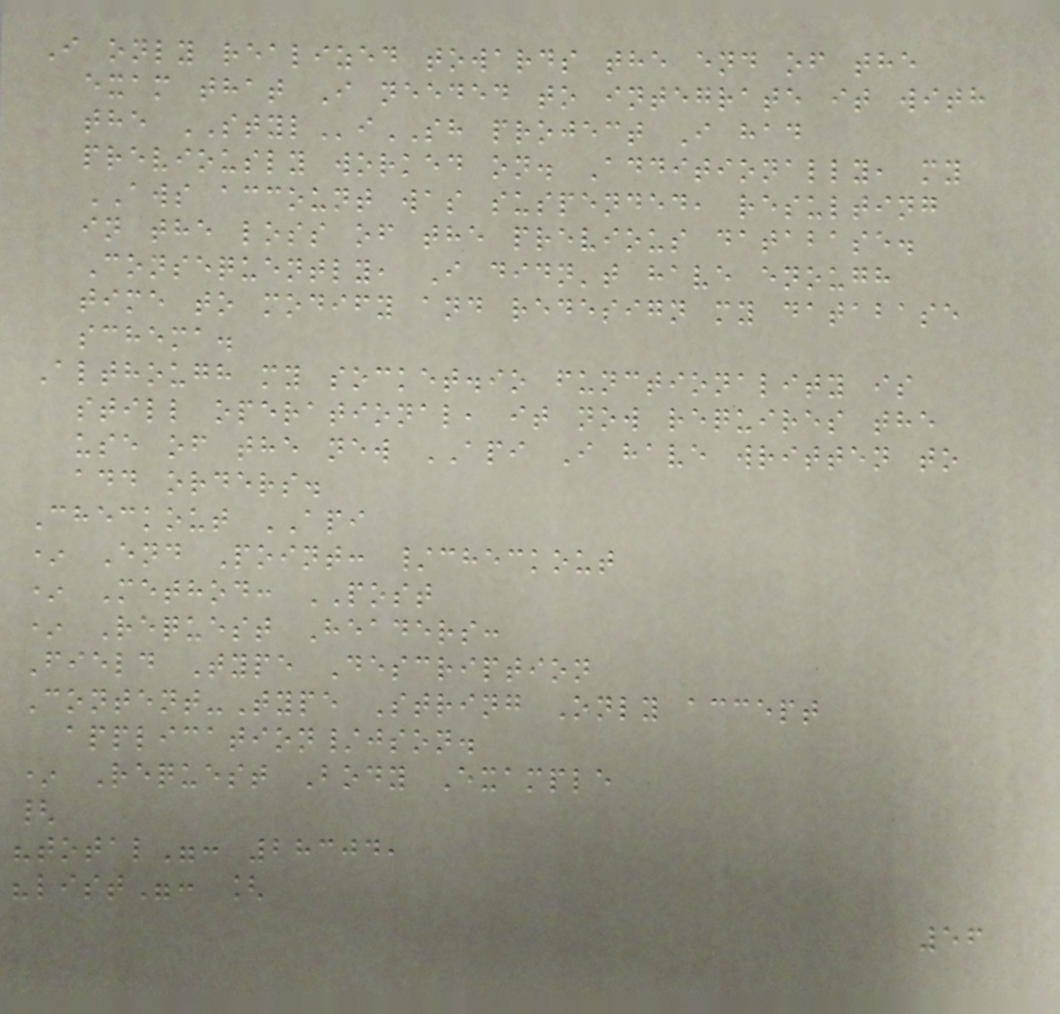I only realized towards the end of the
exam that I needed to integrate it with
the STYLiSH project I had
previously worked on. Additionally, my
AWS account was suspended, resulting
in the loss of the previous database.
Consequently, I didn't have enough
time to modify and redesign my database
schema.
Although my socket.io functionality is
still operational, it now requires the
use of the new API I have written to
add orders.
Checkout API
* End Point: /checkout
* Method: POST
* Request Headers:
Field Type Description
Content-Type String Only accept
application/json.
* Request Body Example
{
"total": 28304,
"list": [
56
